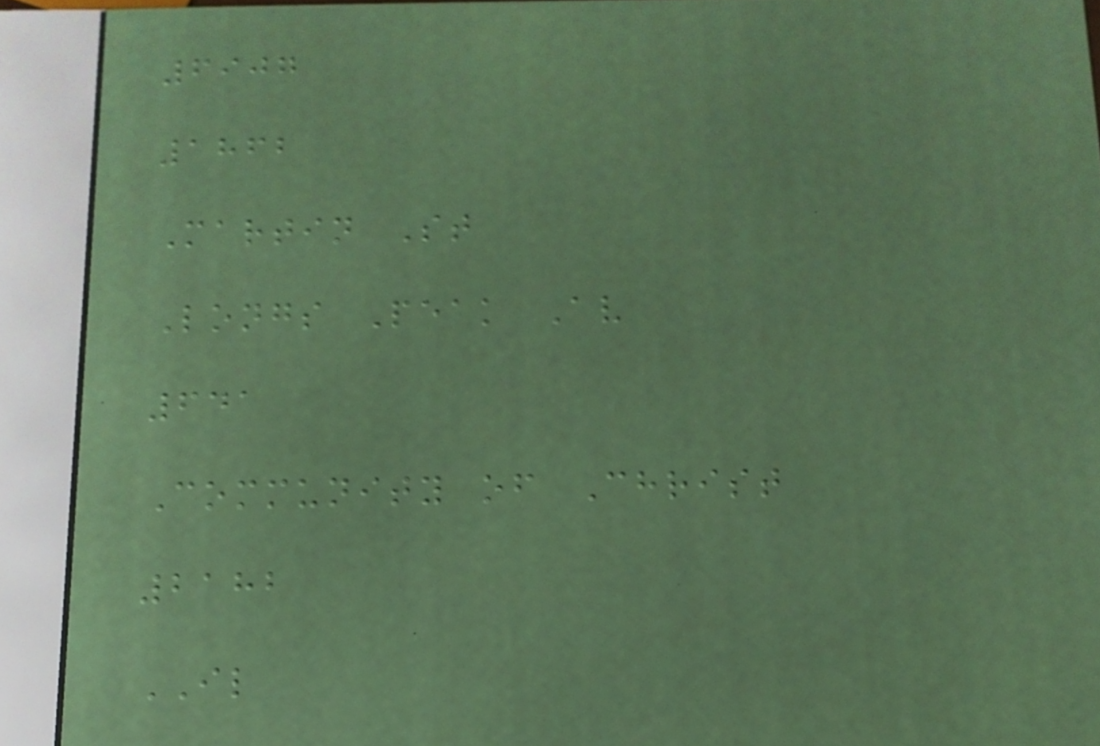6907
1862
Martin St
Longs Peak Av
641
Community of Christ
2182
IL
